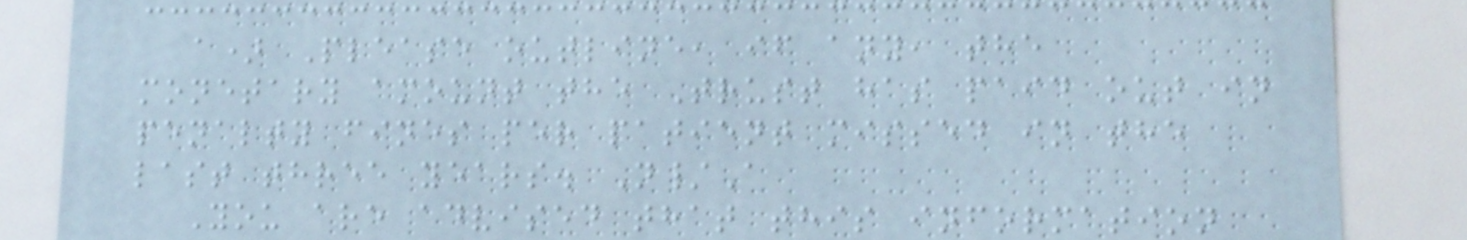a) Please outline, if any, the
monetary amount the Trust has paid out in
penalty fines per patient missed in the
last three years. N/A
You are advised that this information
